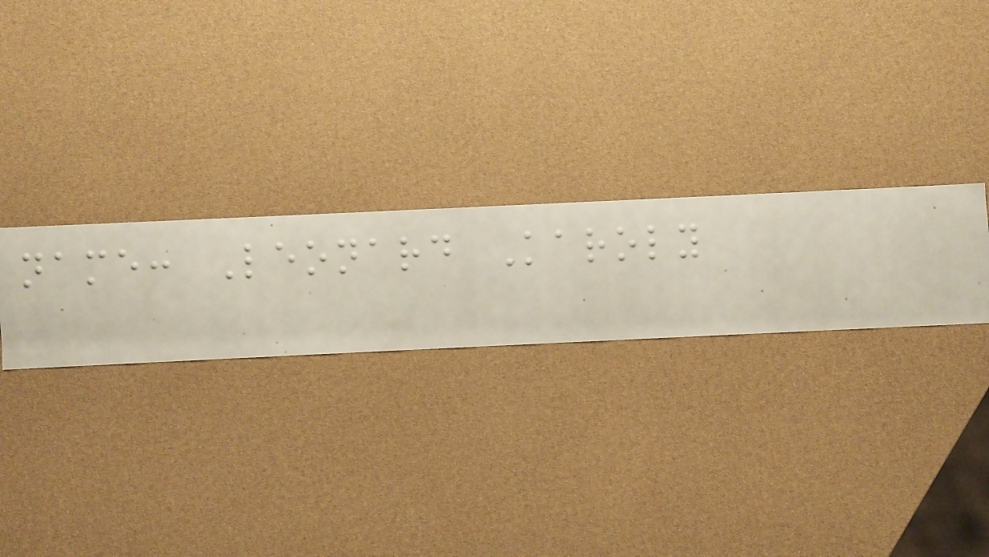name: Leonard Karoly
